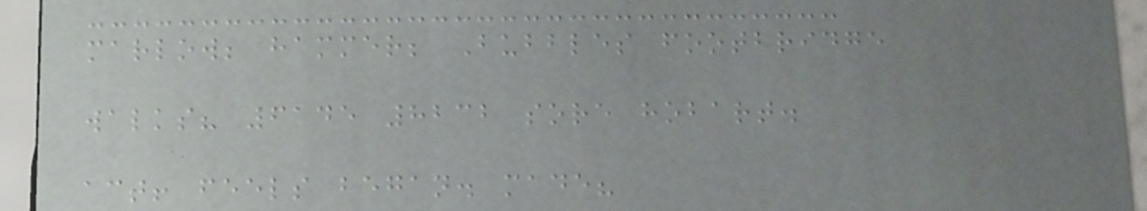marlow; hammer; Bubbles footbridge
walks? 6145 8232 sore hobart.
act! feels began. made?
